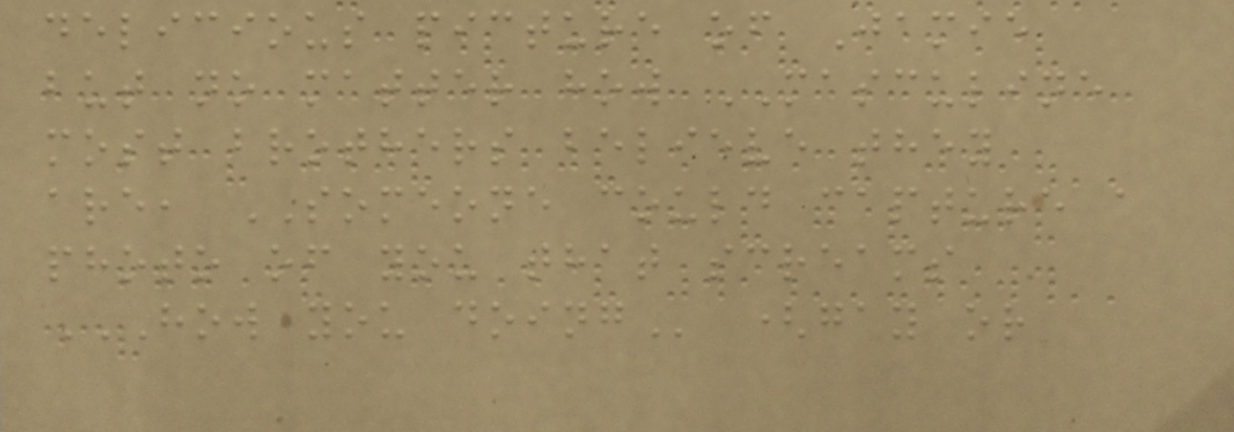delicious picture of Jamie
but no matter how MASCULINE
most brothers believe they
are, SOMEONE could capture a
photo of you that screams
HOW YOU DOING (gay or
